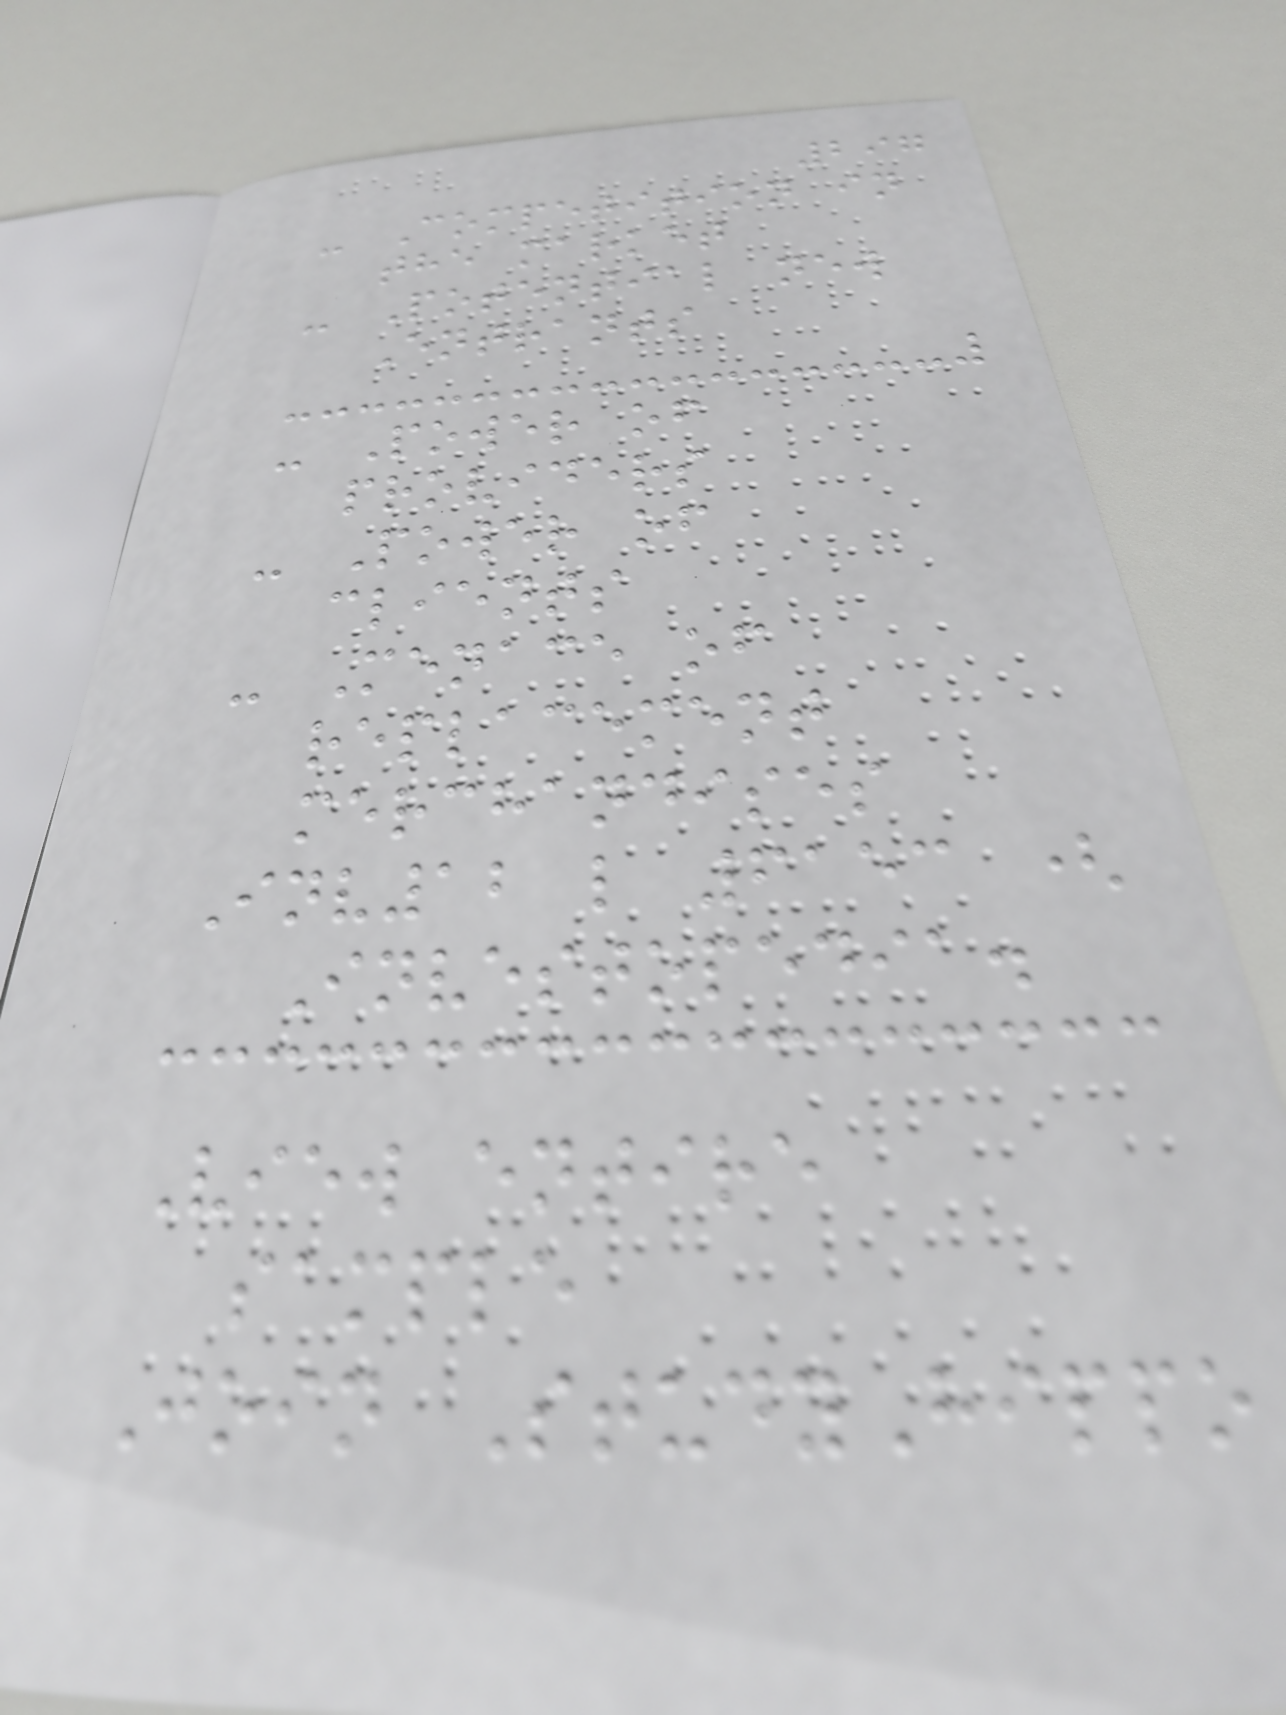297
- Competition in
the market
- Potential new
Entrants
- Power of
providers
- Power of
clients
- Menace of
replacement
merchandises
Inv12 l 6153 (
Investopedia.
View entire
sample
Join StudyHippo
